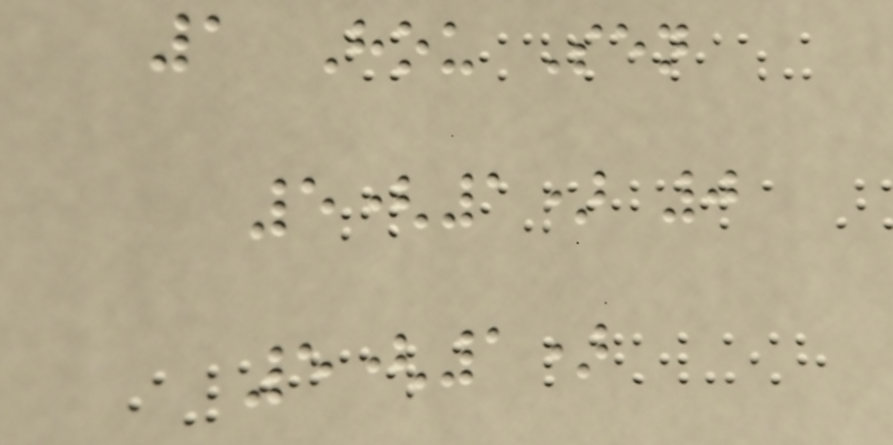1 Hou Sen
5(1) 0
5(1)
